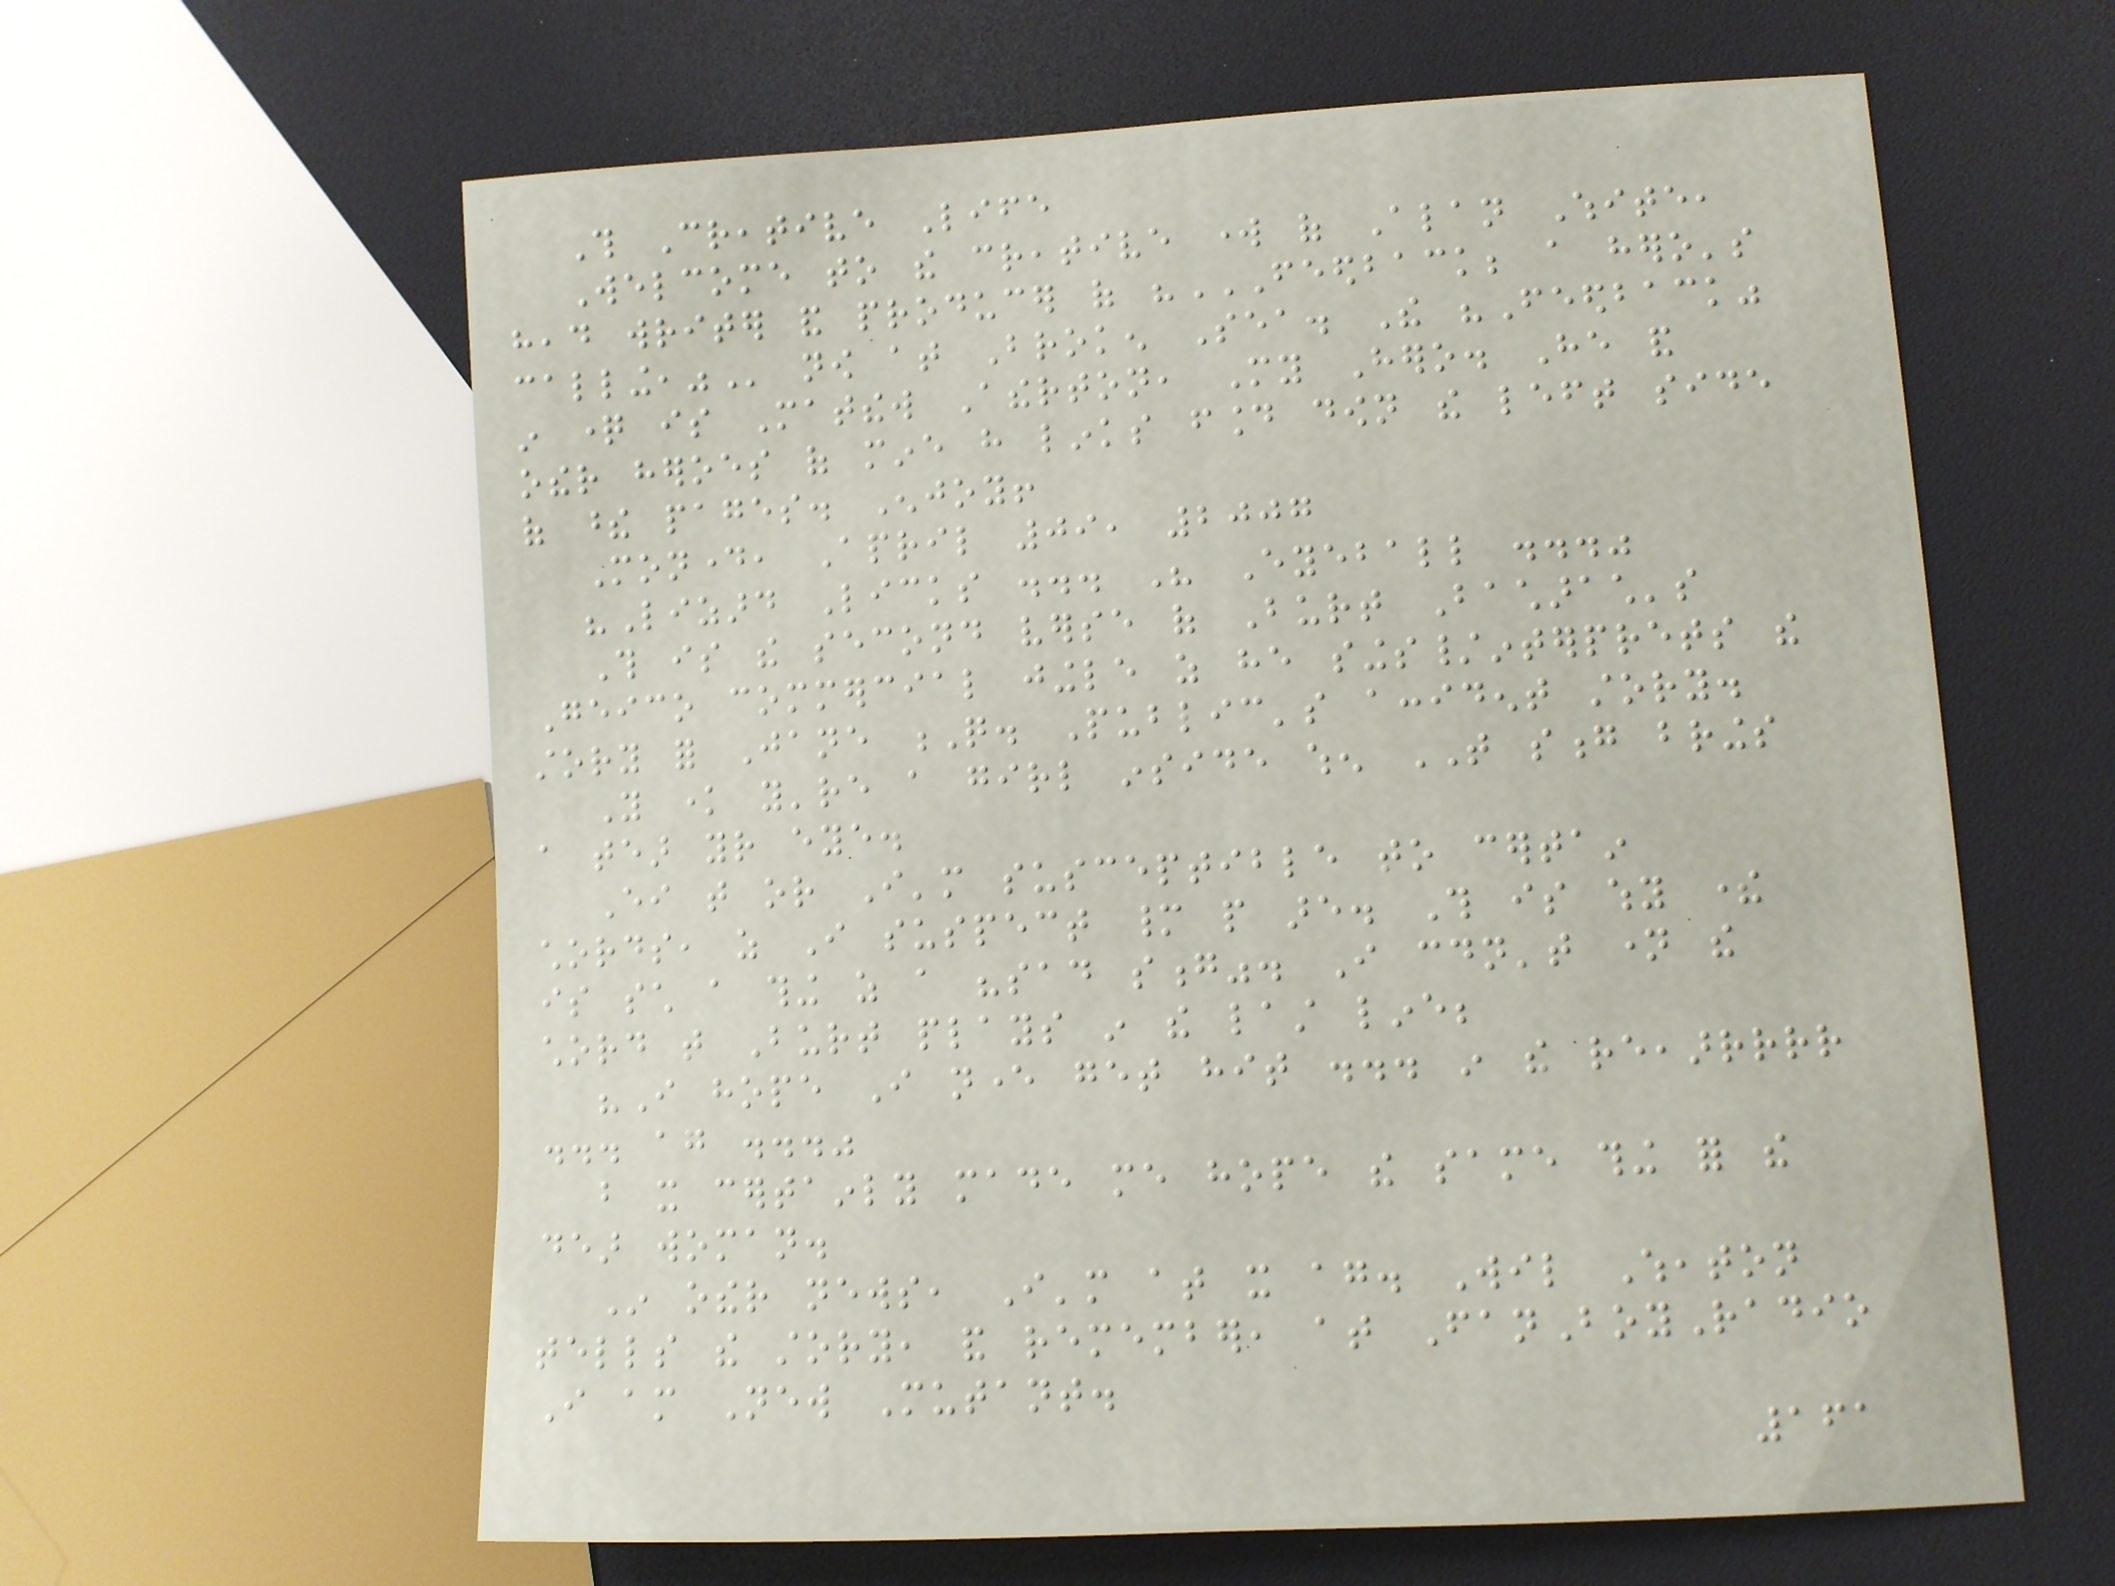This Creative Life
Welcome to the creative work of Alan White,
head writer and producer of "FEEDBACK; A HERO'S
CALLING," now at Broken Sea. The "Feedback"
in question is Matthew Atherton, My Hero. He and
other heroes of mine have links found down the left side
of these pages. Enjoy!
Monday, April 09, 2007
"Lizard Licks ... His Eyeball ..."
This is the second verse of Burt Bacharach's
Geico commercial jingle as he sings/interprets the
story for Jane Q. Public's accident story.
You know you're a girl inside when THAT song brings
a tear your eye.
Either that or I'm susceptible to certain
chords, as I suspect many people are. This is why there
is such a thing as a "sad song". I couldn't name the
chord that Burt plays in the last line;
"I hope I never get hit ... in the reeaarrrrr
... again ..."
but it certainly made me hope the same thing for the
dear woman.
In other news, I'm at it again. Wil Wheaton
tells the story, and remember, at FanBoyRadio
I am New Mutant.
161
